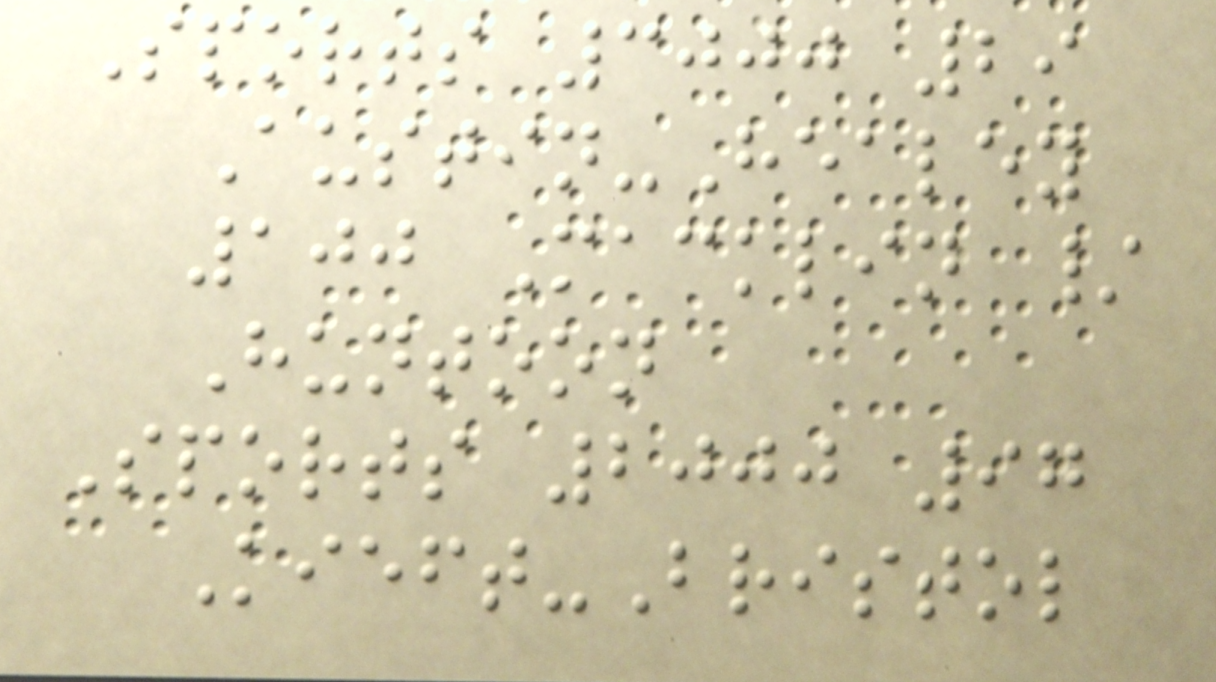Sports 3000 29
Austin-Healey
100 Macklin /
Huntoon
Sports 2000 97
Kieft-Bristol
